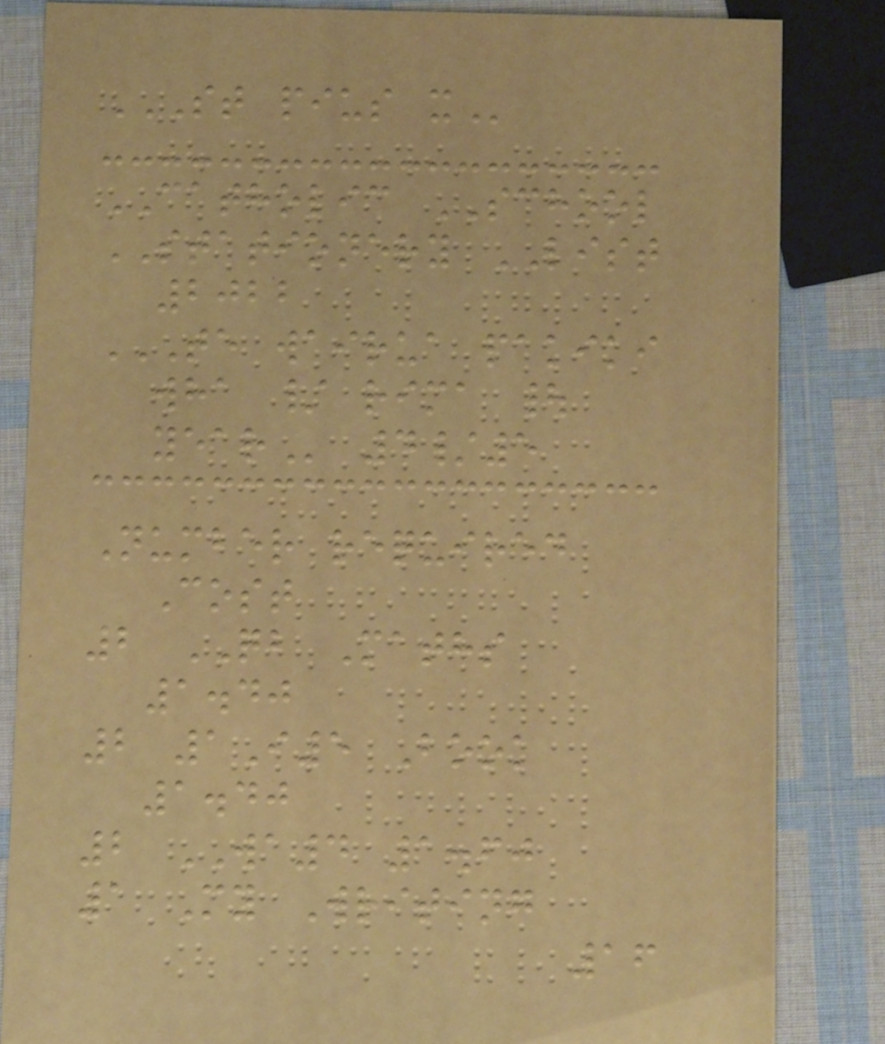ST PIUS X
CATHOLIC SCHOOL
STATIONERY LIST
2022
TE WAIRUA PAKIKI
WHA / RIMA |
YEAR 4/5
Number required
Cost
2 QB Maths
1.40
2 1I5 Book
1.40
2 WA4 1.60
1 My Writing
16
